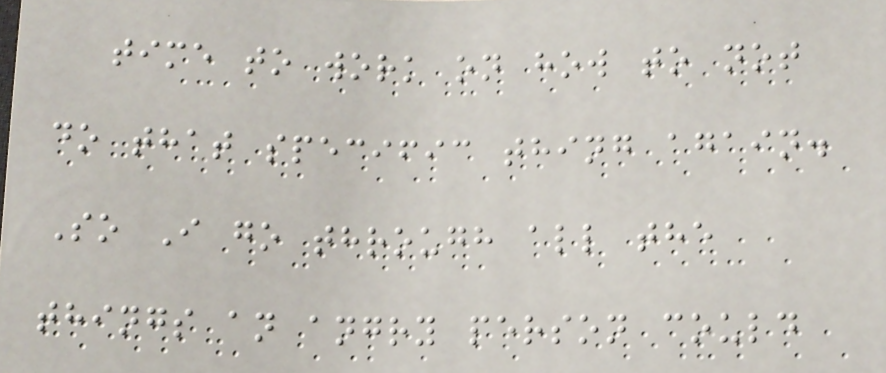time to work on how to not
do that specific thing again.
So I go through all the
things an angry person could
